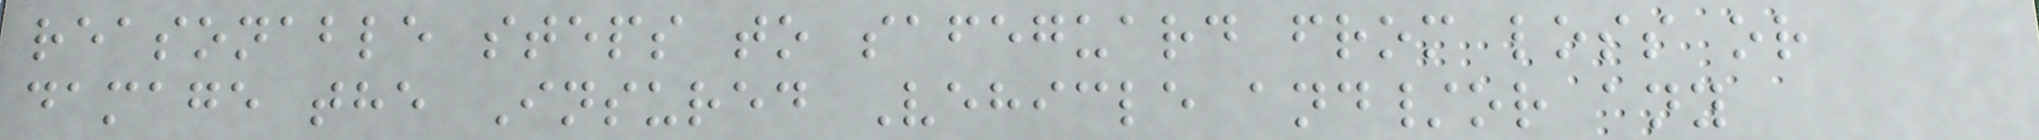reasonable steps to safeguard from loss or
damage the Insured Vehicle and/or any
